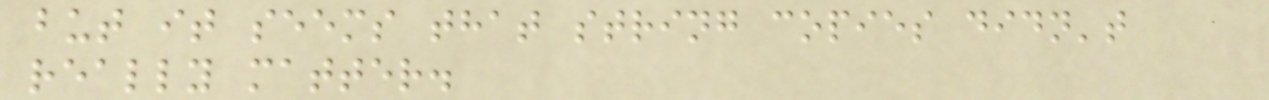but it seems that string copies didn't
really matter.
